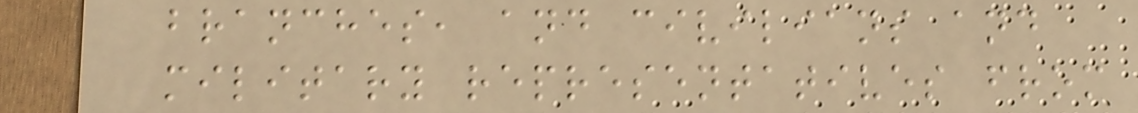branches, and civilians and
military representatives from
